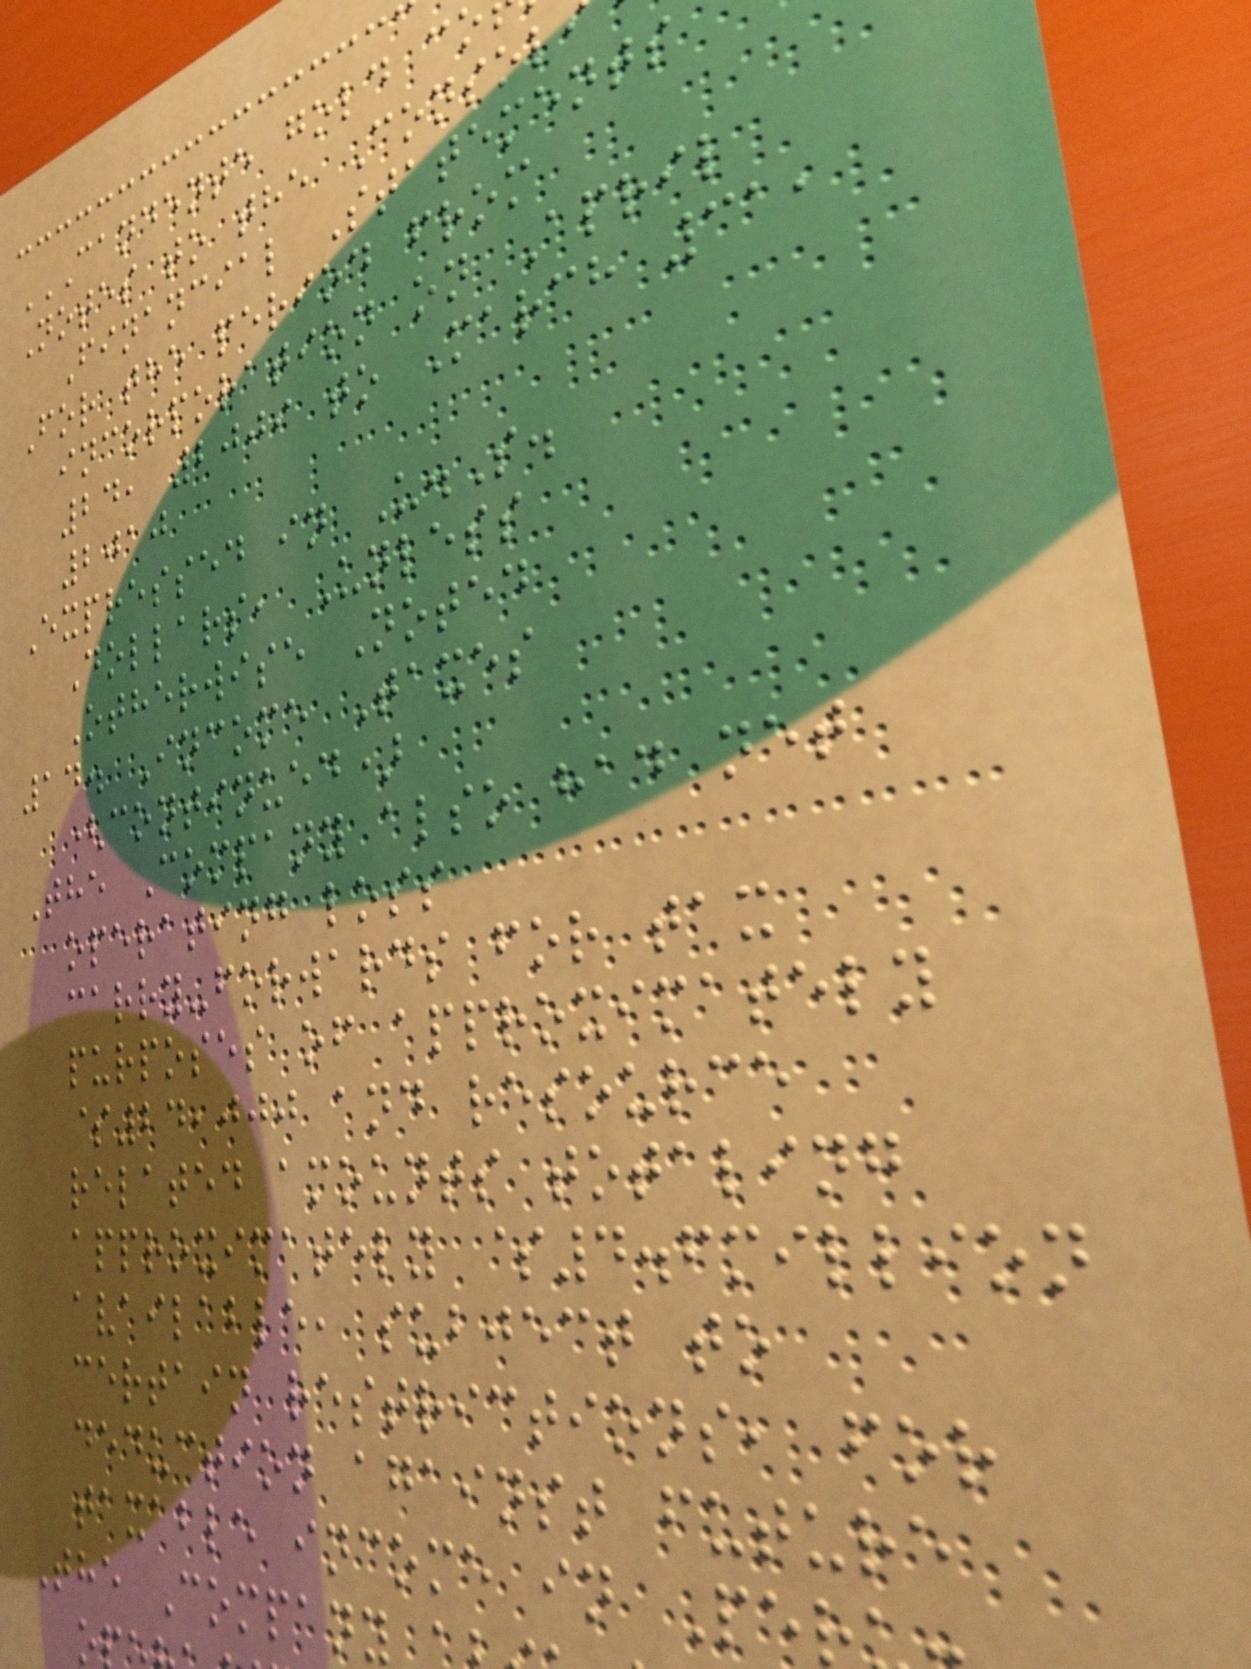Notes to the Consol
Financial Statements
For the period from
incorporation on April
24, 2009 to March 31,
2010
Expressed in U.S.
Dollars, Unless
Otherwise Noted
14. Income Taxes
(continued)
The Company also had net
operating loss
carry-forwards for tax
purposes of approximately
$24,000 and resource
related amounts totaling
approximately $4.6million
available, subject to
certain restrictions, for
deduction against future
taxable income in Pe
The Company
